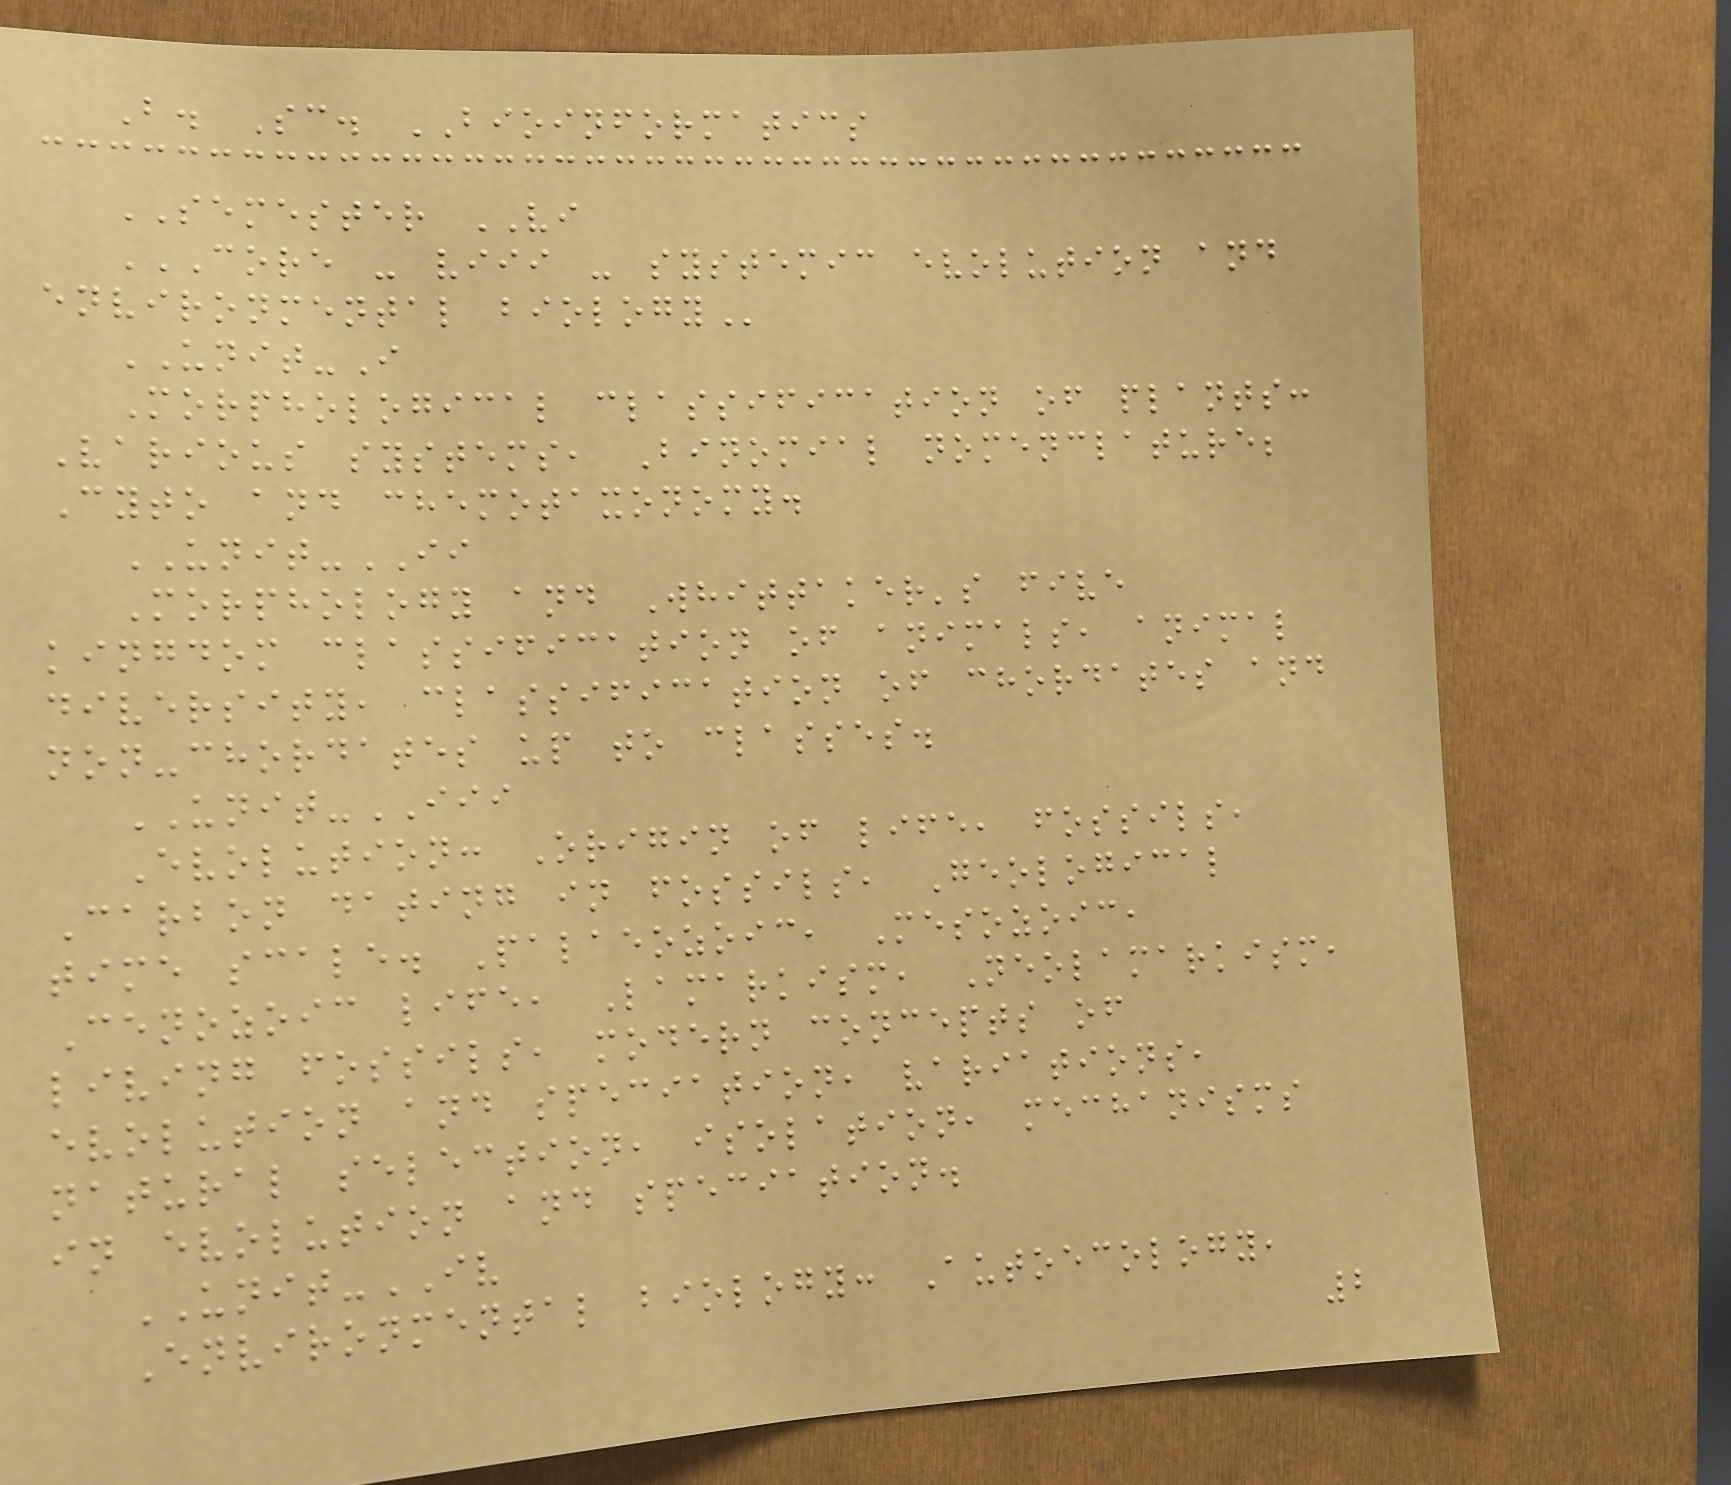B. Sc. BIOINFORMATICS
SEMESTER VI
CORE - VIII - SYSTEMIC EVOLUTION AND
ENVIRONMENTAL BIOLOGY
UNIT-I
Morphological classification of plants:
Various systems, Binomial nomenclature;
Cyto and chemotaxonomy.
UNIT-II
Morphology and Whittaker's five
kingdom classification of animals, animal
diversity, classification of chordates and
non-chordates up to classes.
UNIT-III
Evolution: Origin of life, fossils,
Carbon dating in fossils, Geological
time scale. Palaeozoic, Mesozoic,
Cenozoic life, Lamarkism, Neolamarkism,
living fossils, modern concepts of
evolution and speciation, variations,
natural selection, isolation, mechanisms
in evolution and speciation.
UNIT-IV
Environmental biology: Autoecology,
2
